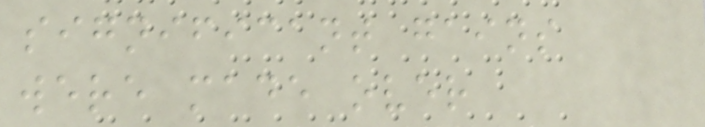significant gains
were made over
